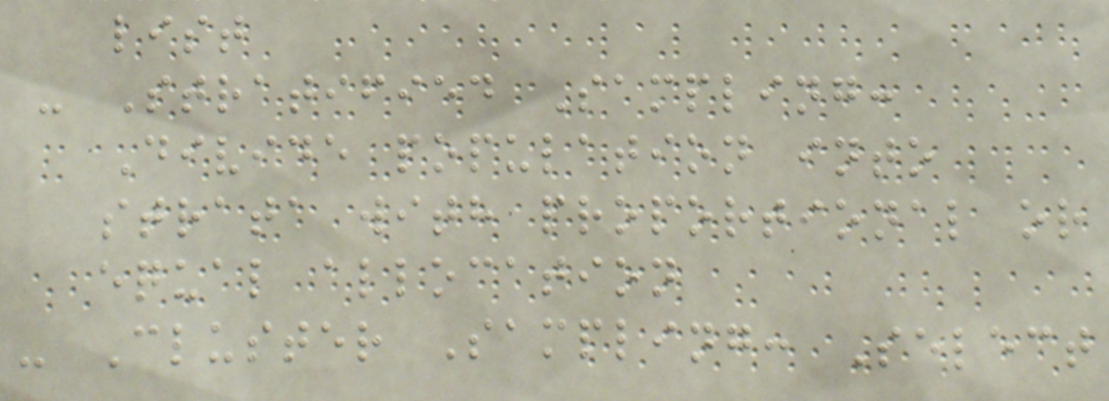list
- Stratified Sampling:
Divide population into
strata with proportional or
equal allocation
- Cluster Sampling: Select
